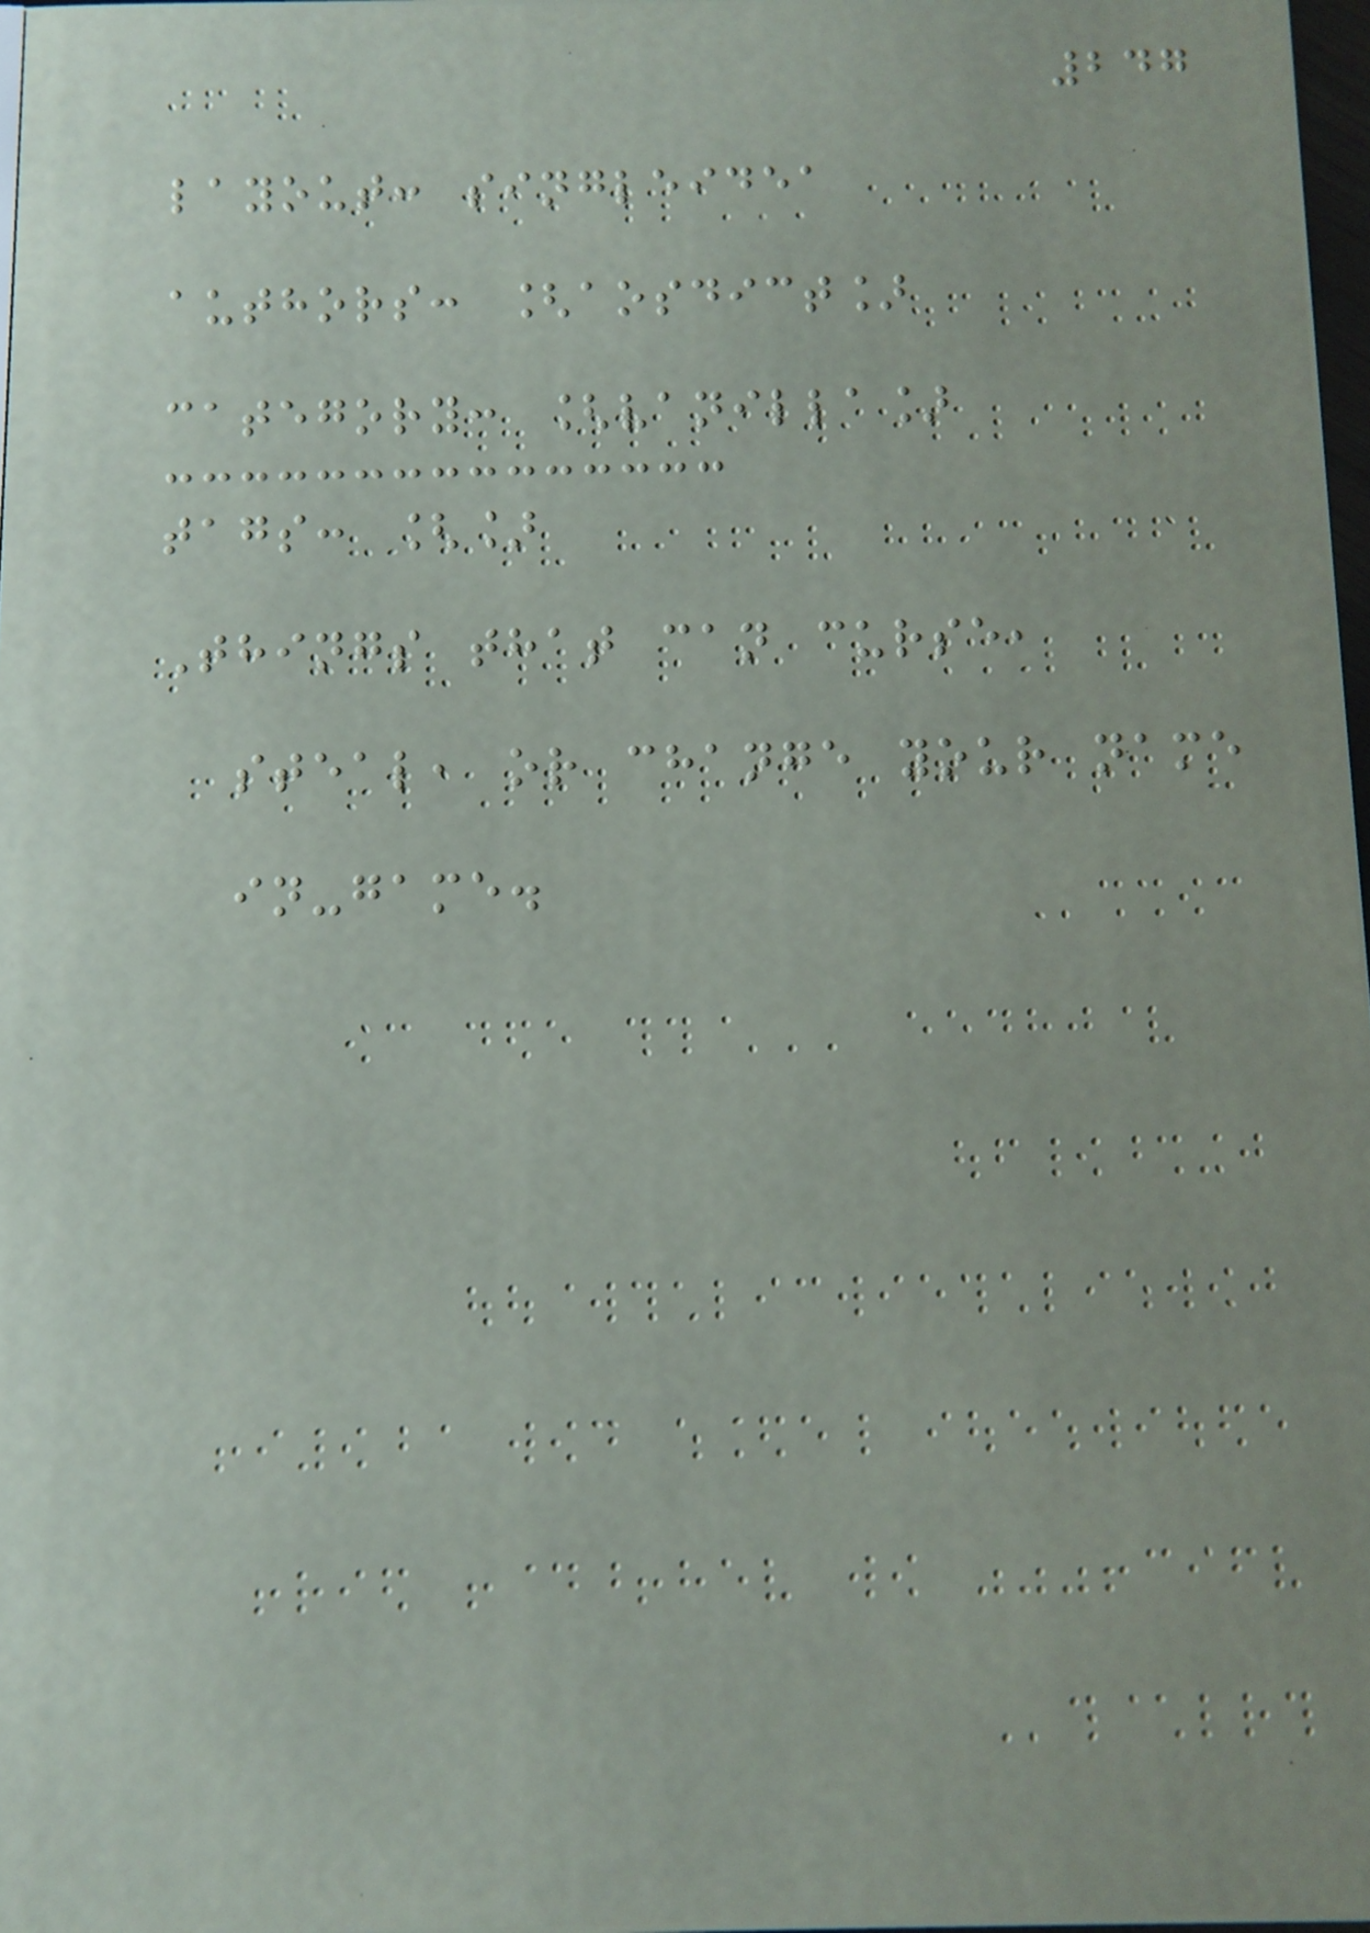247
layout: singleidea
authors: [aosdict]
category: [vanilla]
tags: []
Things that can curse,
steal, or change your name
in-game.
